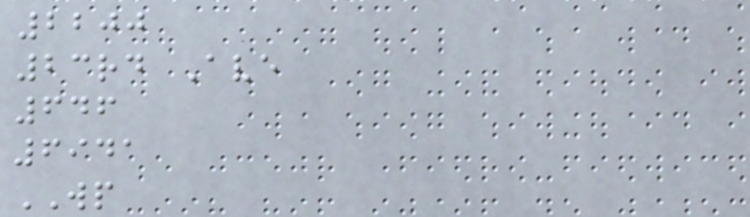2200
23rd Ave
646
6941
WP
